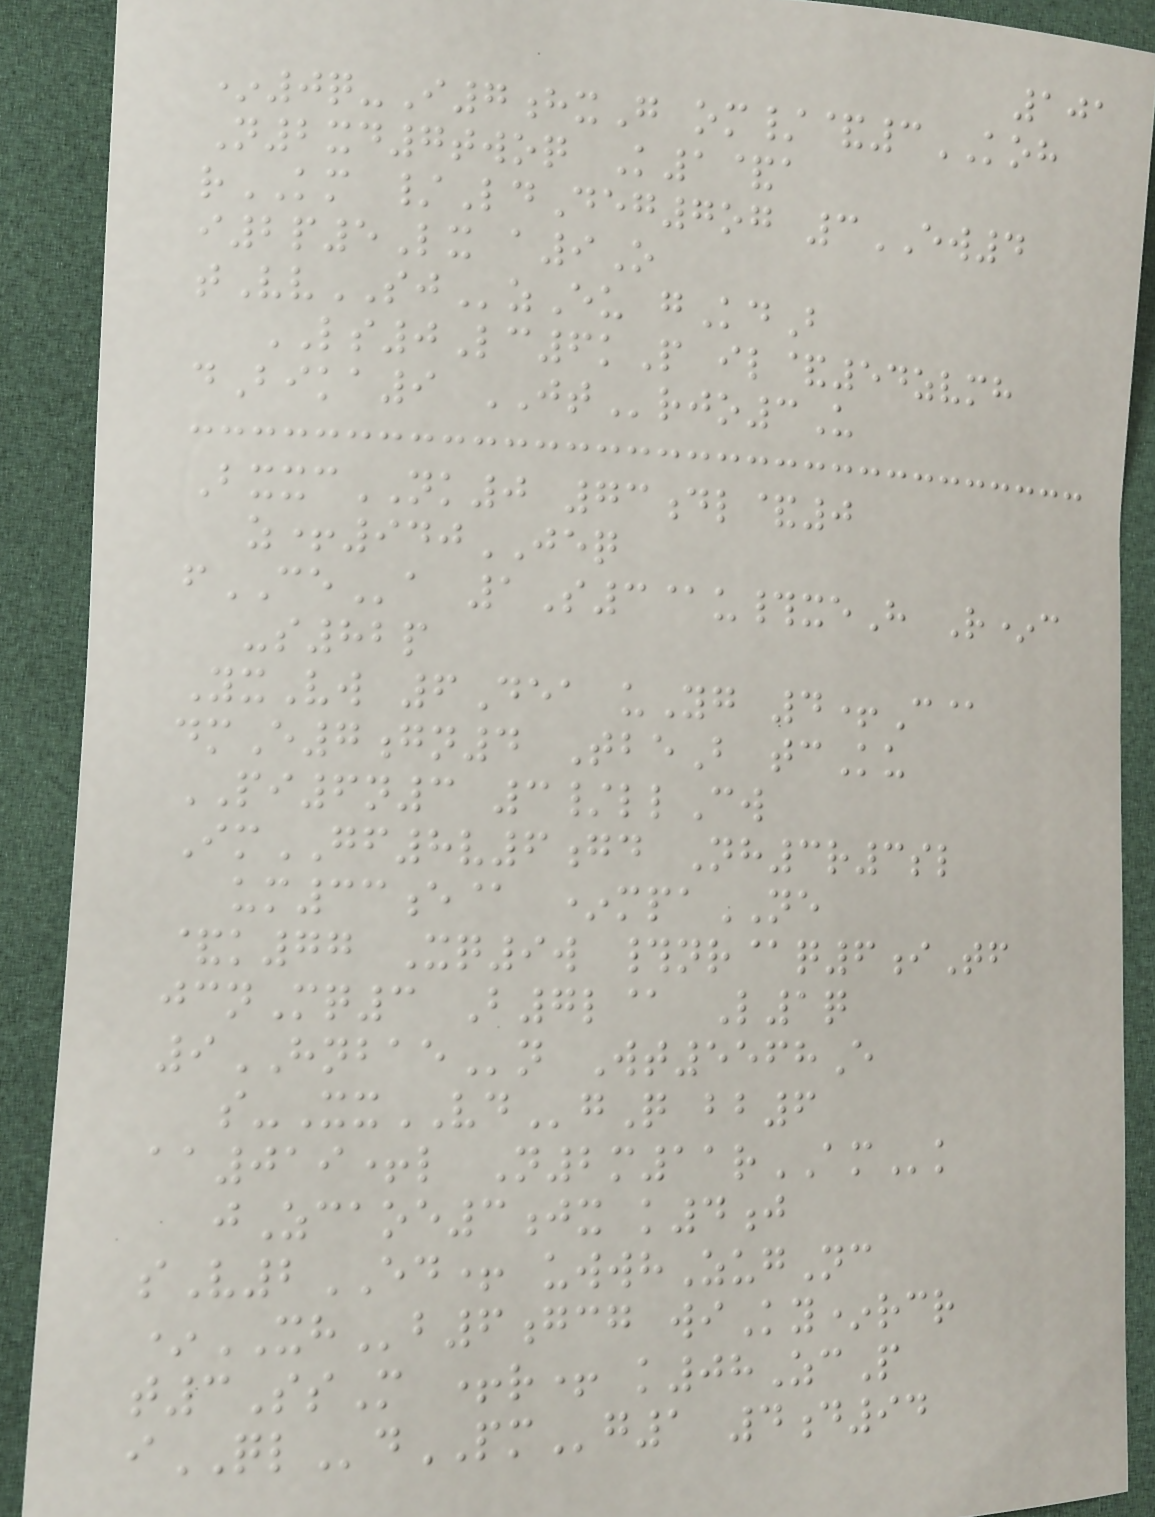101
*0q-I7hxG om/&3KOH
N2xd7twoq K1&a
rKM /LdDeg7og 3EW4
i2p5Lx a9O
tVvSJzEu gKdB
LS0Lc6kP il&54zvmh
dBika9 JTrjo3U
BxxcNK0 73dl&0
z+940JEQ
fCEa 1S3@u#xeH R*c
-s82p
YxVw 6Dea uYg 4+C@
dmE7gn4 TbeB tcKu
PI6n3 3/llCw
ImGF8v6gd Nh3r3sl
um33e@ *mpaNE
&k77 Xq9w #nr@q6iTf
jcnMq3 B7l@ L1q
9HNBAEn Wt5568E
s-XxVDgQ bb6
aa019+l N2m11rAMk
jZcaoe3jx k4j
sV2ED+ uwwhZugNc
*XHb6gcg wiKy*rcr
t3SsM +r+ k08ZcP
iQLdPMg1 4d94
